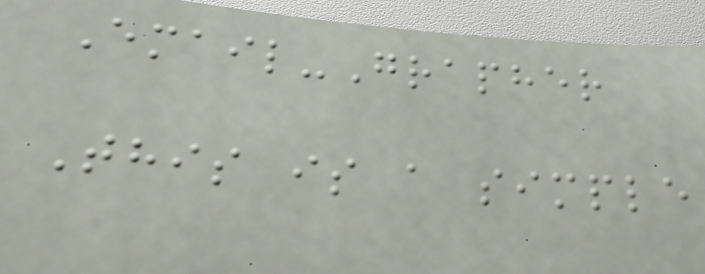Email-Grapher
This is a simple
